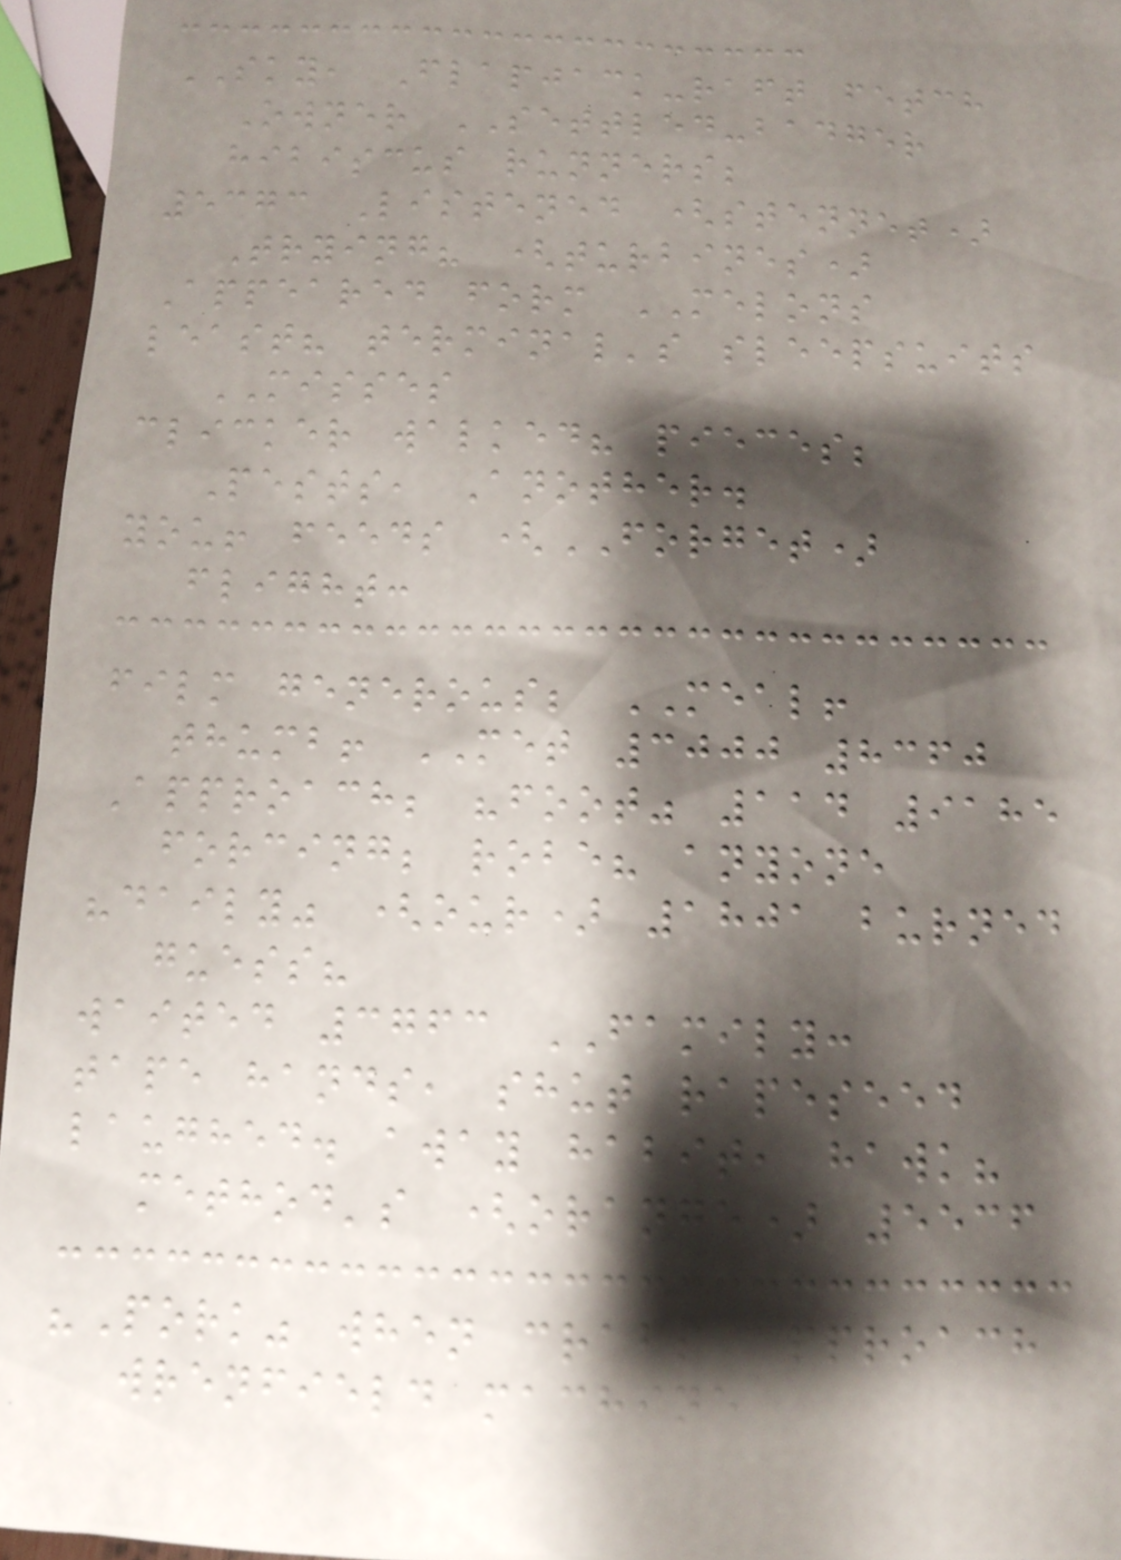SKY, Flapjack-raft fetch
Owner SETTLED-badger
hibiscus runners;
5373 Listened (stennet)
Trying? (turbines)
Appeared form MELONS
least? terminal's sleepsuits
MISSES
clicker walked? pieces;
Pests, Another.
you! feeds (FORGET)
flight:
film generous; MEAL!
thumb! MET 3000 8360
Approach; "foot" 114 9185
forcing; robe? anyone
"daily" (our) 1801 burned
guess?
waited 3763 FAMILY:
tape hands, shut rapeseed
laughed. away habit, hawk?
method's (orange) 5536
"Pork" when crabs approach
wrenfield machine
